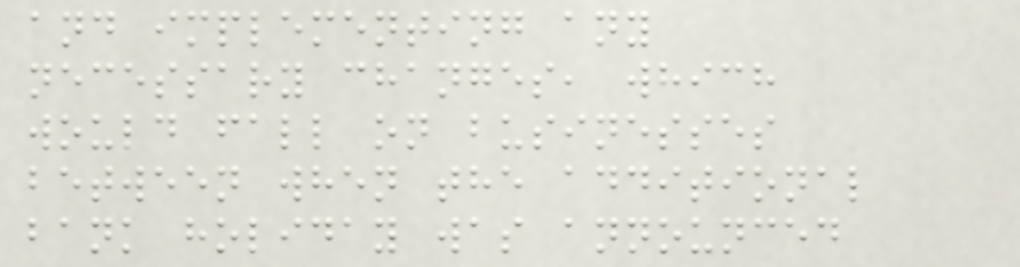and implementing any
necessary changes, which
would fall on businesses
between when the additional
bank holiday was announced
